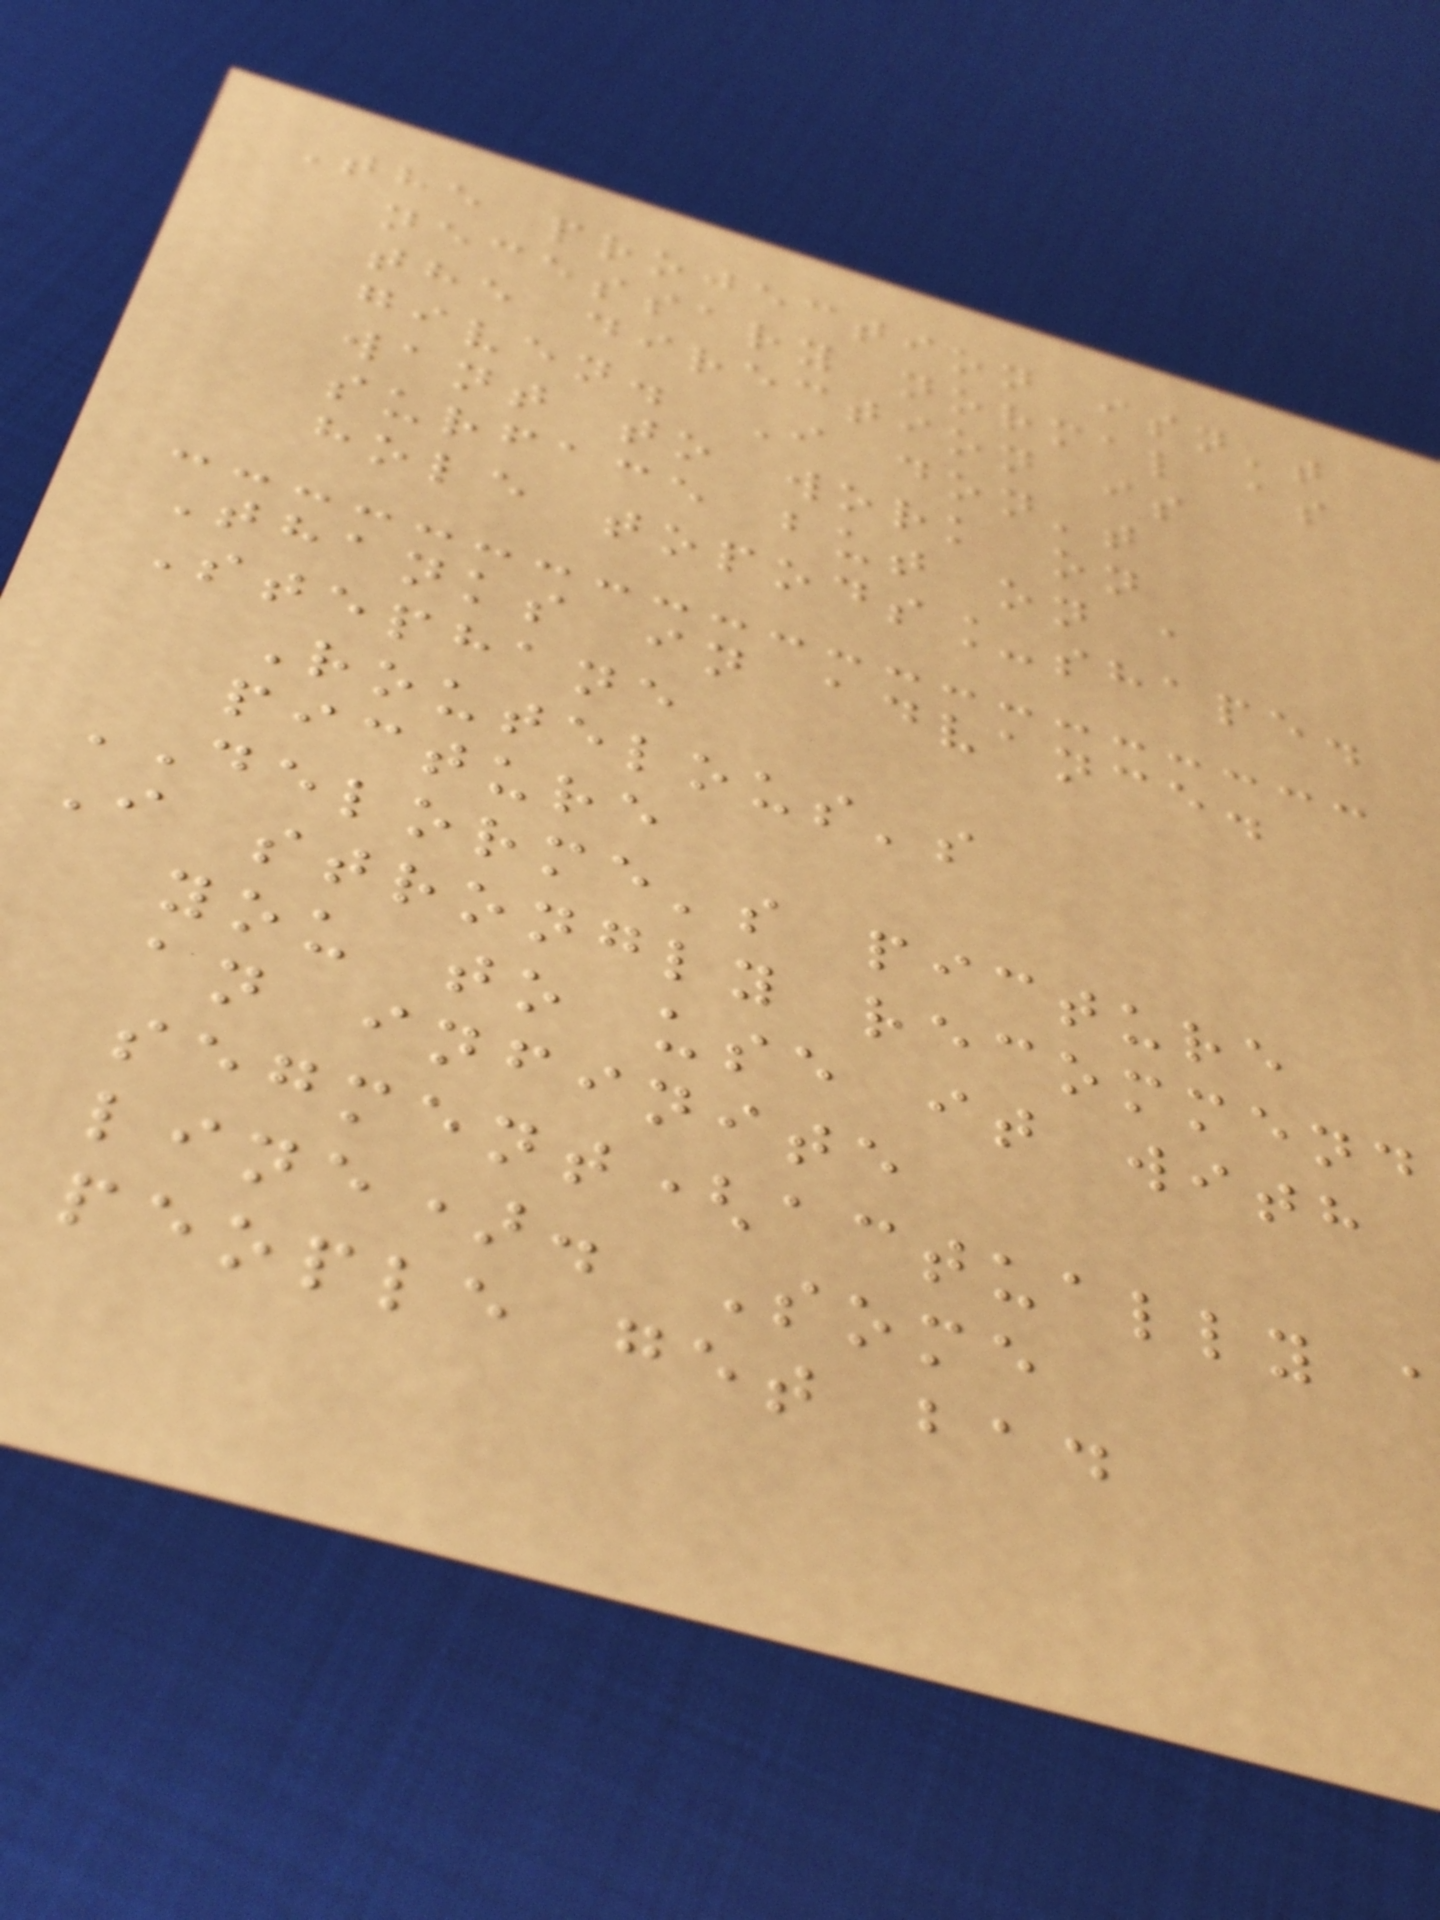The projection isn't
necessary normal as
the direction is
given. I don't
want to work on
surface but on a
hole topods_shape.
Thanks in advance.
Stephane
Routelous's
picture
DELORME's picture
I strongly recommend
you to use it with
an infinite
segment(actually
line). Some
people get bad
